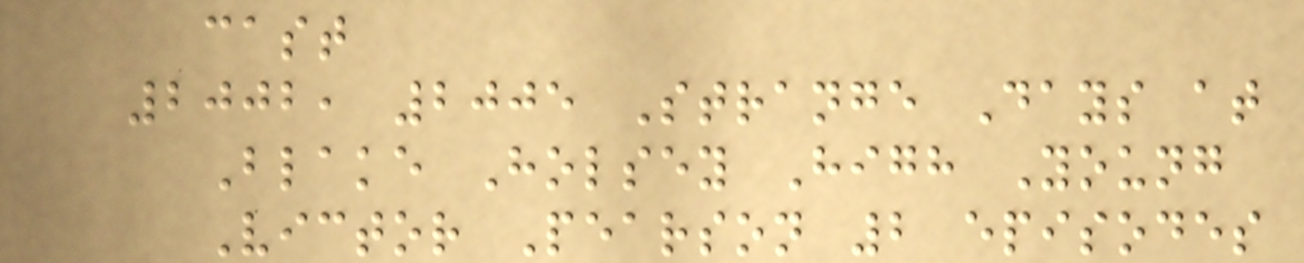cast
2002, 2005 Strange Days at
Blake Holsey High Young
Victor Pearson 2 episodes
